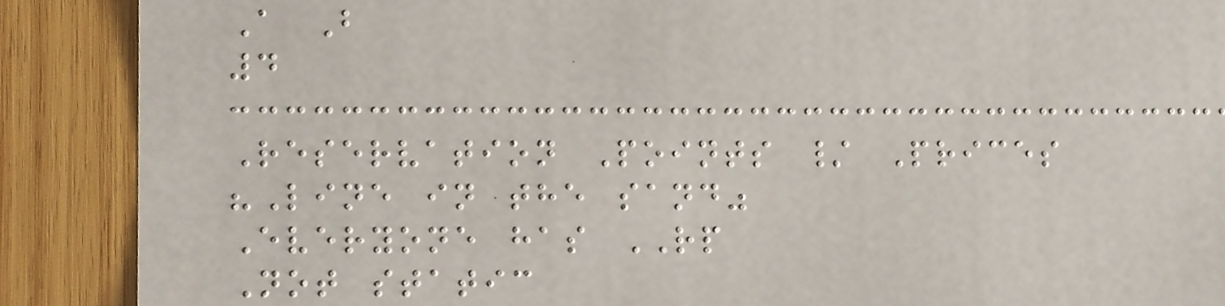A B
4
Reservation Points / Prices
"Line in the sand"
Everyone has RP
Not static
